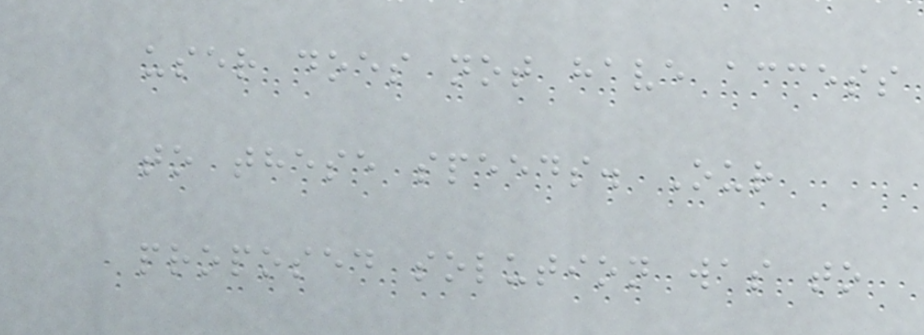user does not have access
to these speeds. Our
proposed solution was to
